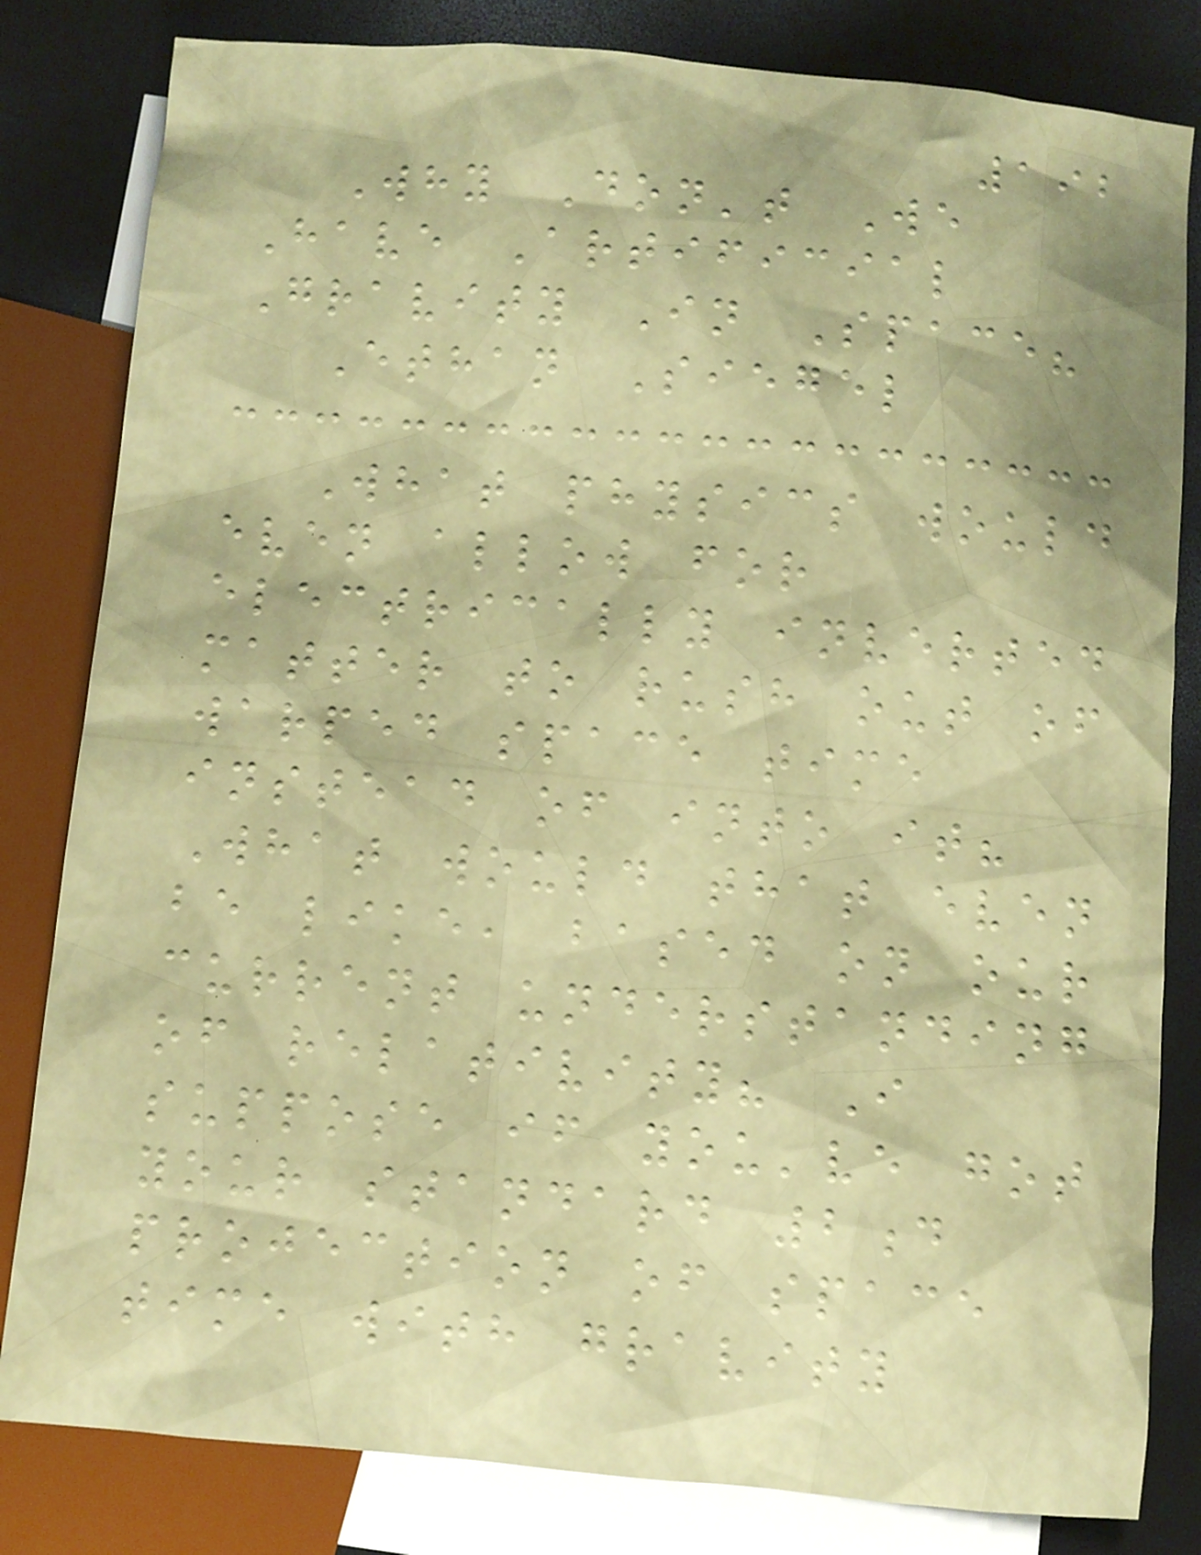192
Why Don't We
Have Artificial
Gravity In Space?
Ethan Siegel
What physics would
even allow for
electrically inverted
matter to rush out of
warped space time
instead of into it?
What would that even
be like, based on our
current understanding
of relativity? I
suppose if you've got
your standard 2d
projection of space
time with gravity
